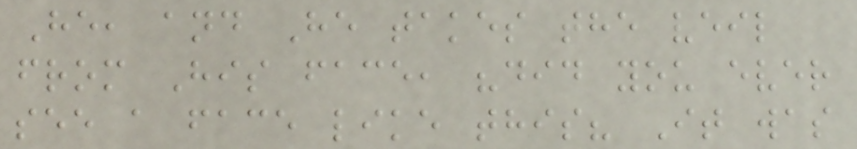He, and He takes the veil
from His face, "did you ever
see a face like this? It was
